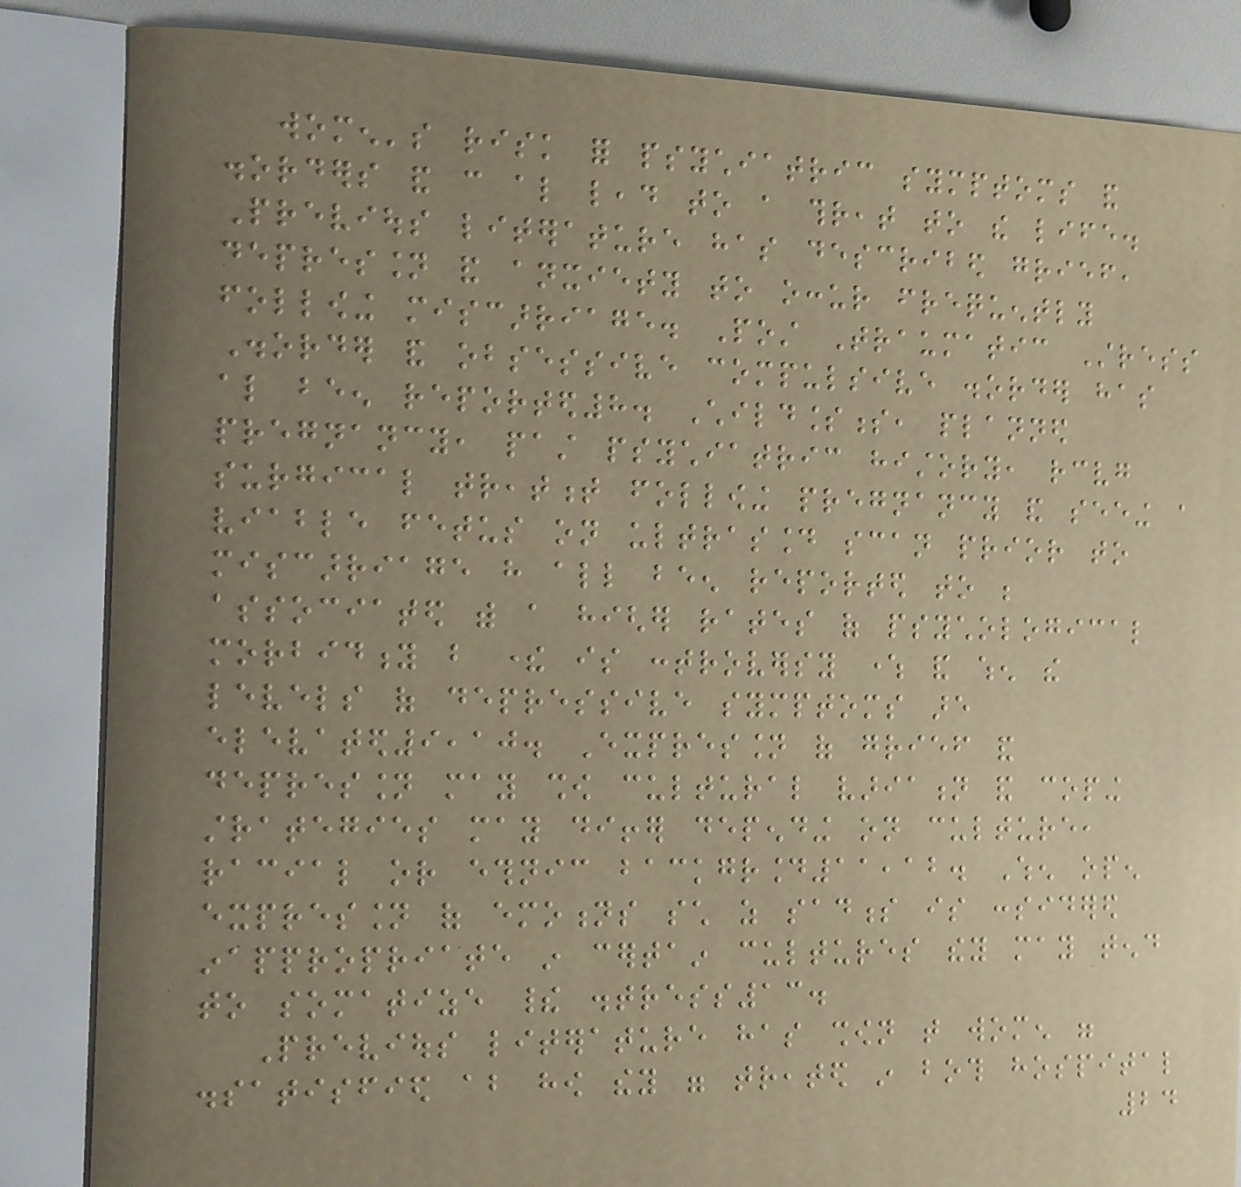women's risk for psychiatric symptoms and
disorders and can also lead to a threat to the life.
Previous literature has described grief,
depression and anxiety to occur frequently
following miscarriage. Post Traumatic Stress
Disorder and obsessive compulsive disorder has
also been reported8. Childlessness, planned
pregnancy, past psychiatric history, receiving
surgical treatment following pregnancy and seeing a
viable fetus on ultrasound scan prior to
miscarriage have all been reported to be
associated with a higher rates of psychological
morbidity but there is controversy where and when the
levels of depressive symptoms are
elevated9,10. Expression of grief and
depression may show cultural variation and coping
strategies may differ depending on culture,
racial or ethnic background11,12. When open
expression of emotions such as sadness is considered
inappropriate in certain cultures they may tend
to somatize their distress13.
Previous literature has shown that women were
dissatisfied about how they were treated in both hospital
24
